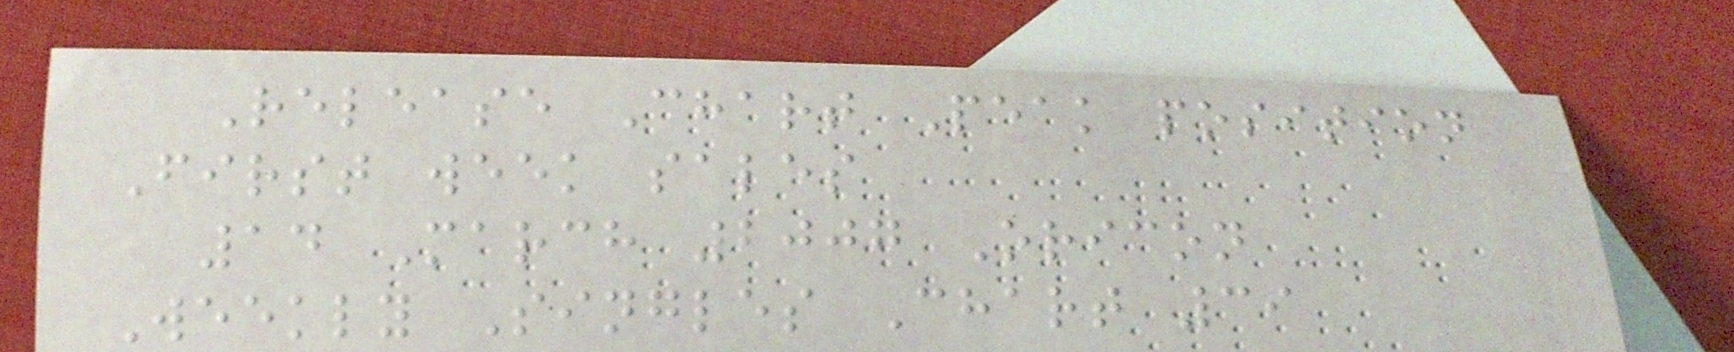Release Chart Peak position
First week sales
14 March 2007 Oricon
Weekly Singles Chart 39
